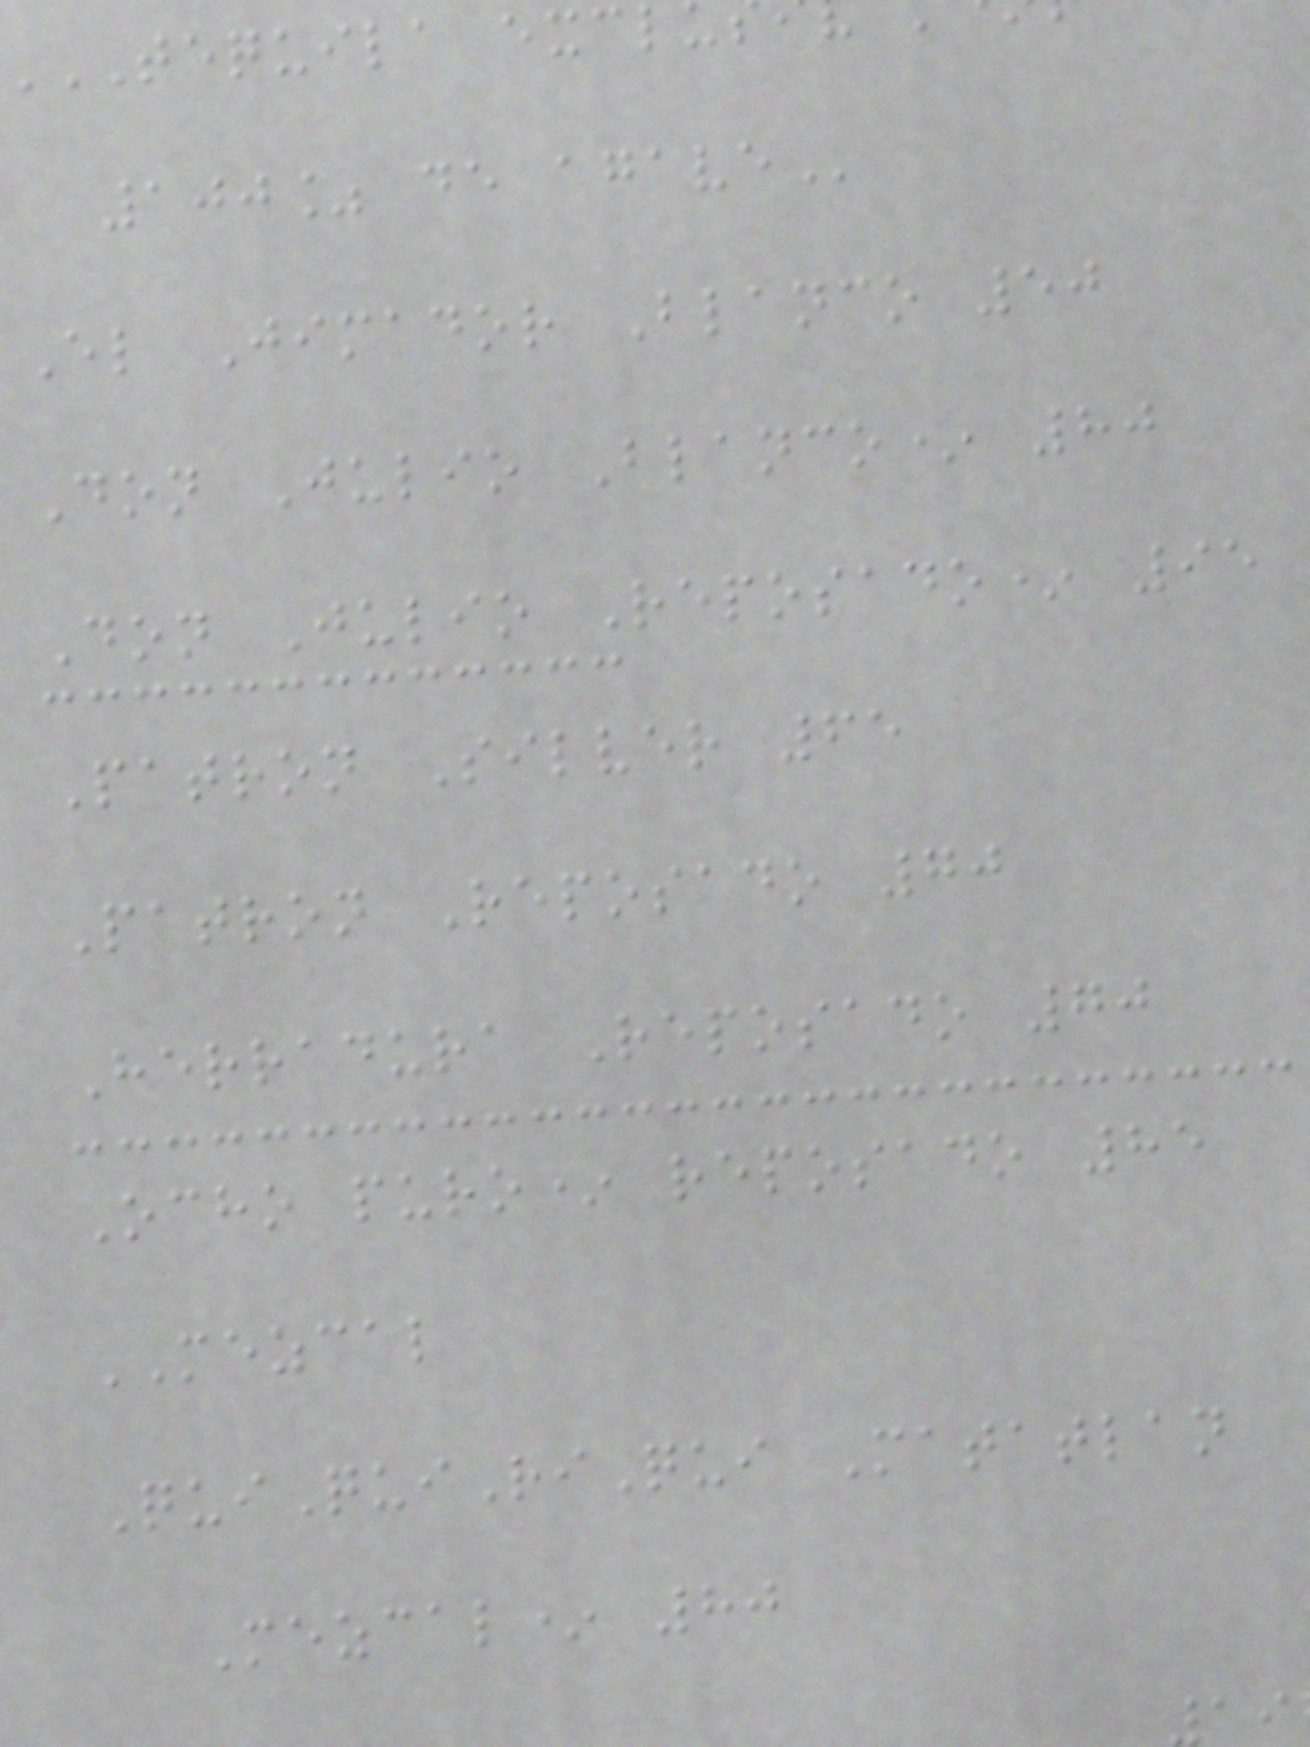TEQUILA
100% de
El Jimador Blanco 50
Don Julio Blanco* 80
Don Julio Reposado* 95
Patron Silver 65
Patron Reposado 70
Herradura Reposado 70
Ocho puro* reposado 85
MEZCAL
QuiQuiRiQui Matatlan
Mezcal* 80
